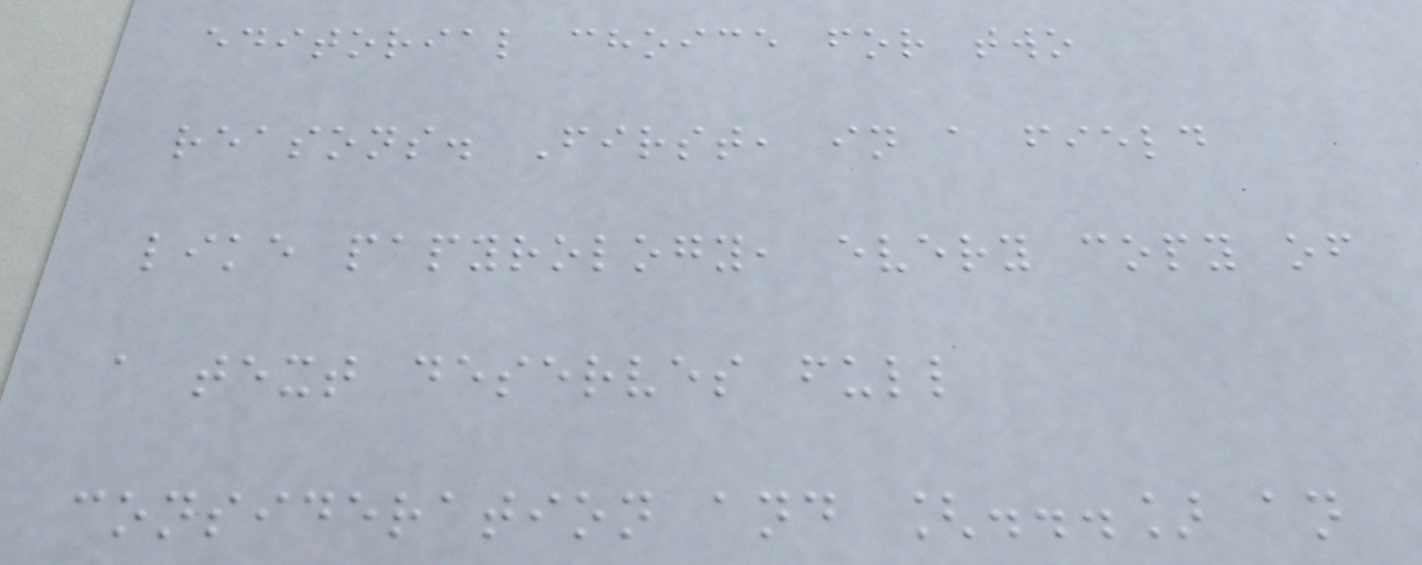editorial choice for two
reasons. First, in a field
like papyrology, every copy of
a text deserves full
consideration and [...] an
